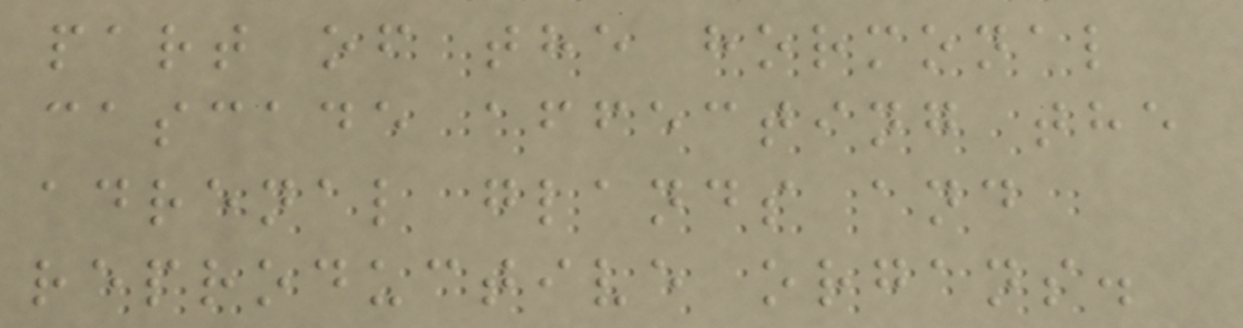part of the hormonal
cascade affecting the
adrenal glands and
reproductive organs.
